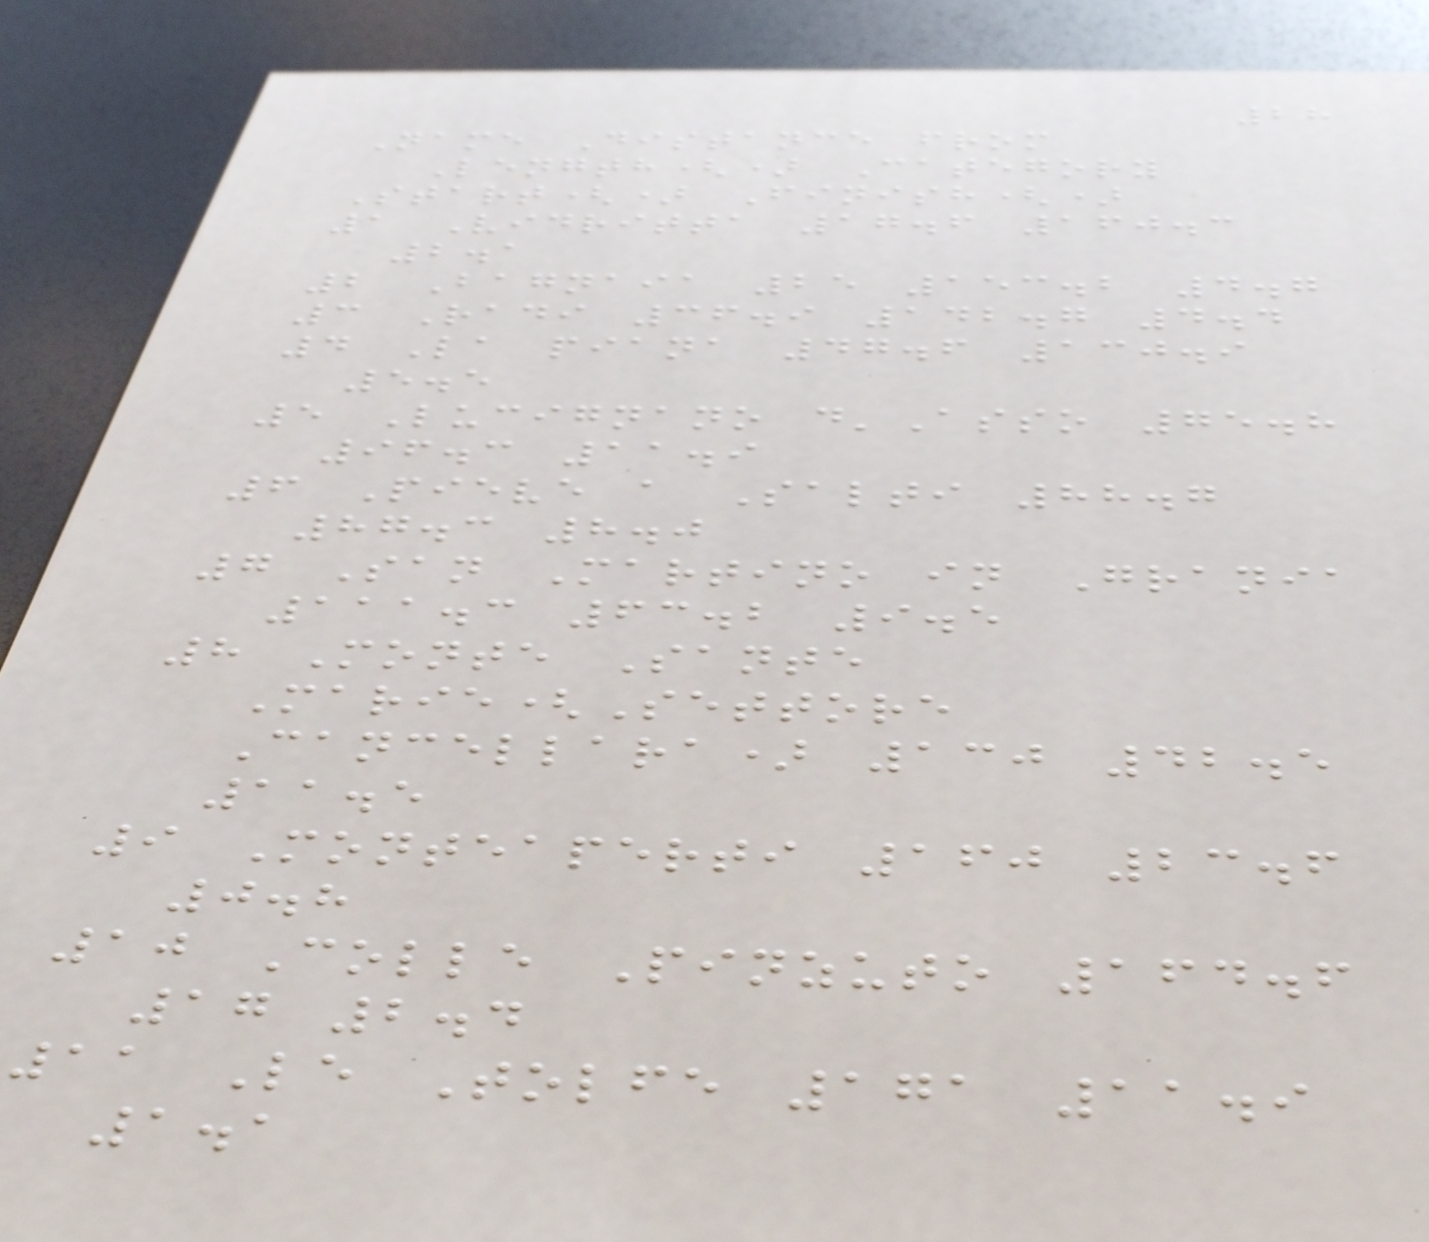28
Name Distance from
Length() Category
Start() Finish()
1 Vidritta 17.6 160.3
2.1
2 Bagnaia 25 153.2 4.7
3 Radi 36.9 142.7 4.4
4 La piana 47.6 130.9
5.5
5 Lucignano d'Asso 75.8
96.3 11.9
6 Pieve a Salti 88.7
87.3 8.0
7 San Martino in Grania
111.3 63.2 9.5
8 Monte Sante
Marie(Settore
Cancellara) 130 42.5
11.5
9 Monteaperti 160 23.6
0.8
10 Colle Pinzuto 164.6
17 2.4
11 Le Tolfe 171 11.9
1.1
